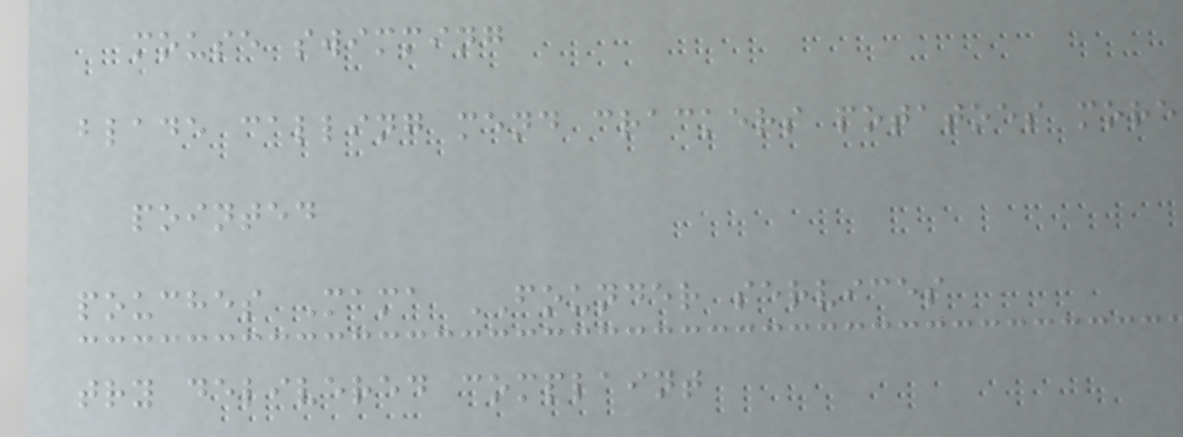mouse swimming
blade calling mend crackers potatoes more
pointed
pouches Mama FOUNDER services
try delivered complaint
